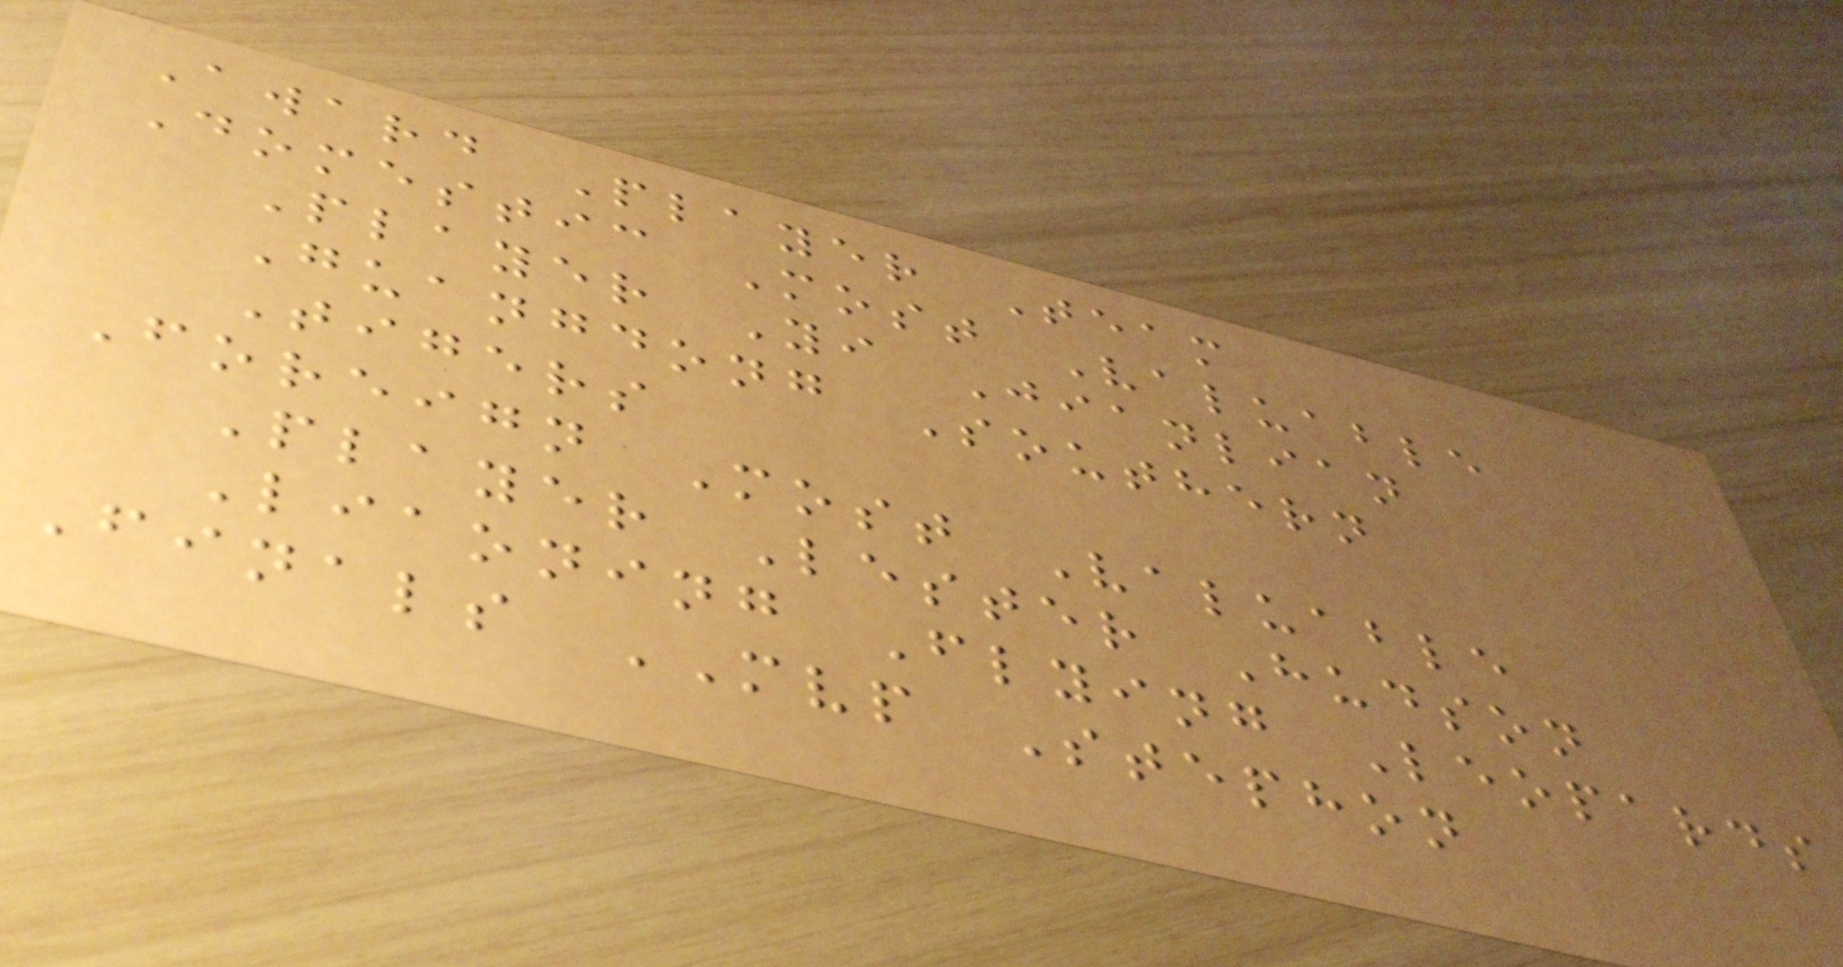Award Player Team
Domestic Most Valuable
Player Yi Jianlian
Guangdong Southern
Tigers
Foreign Most Valuable
Player Lester Hudson
Liaoning Flying Leopards
Finals MVP Stephon
